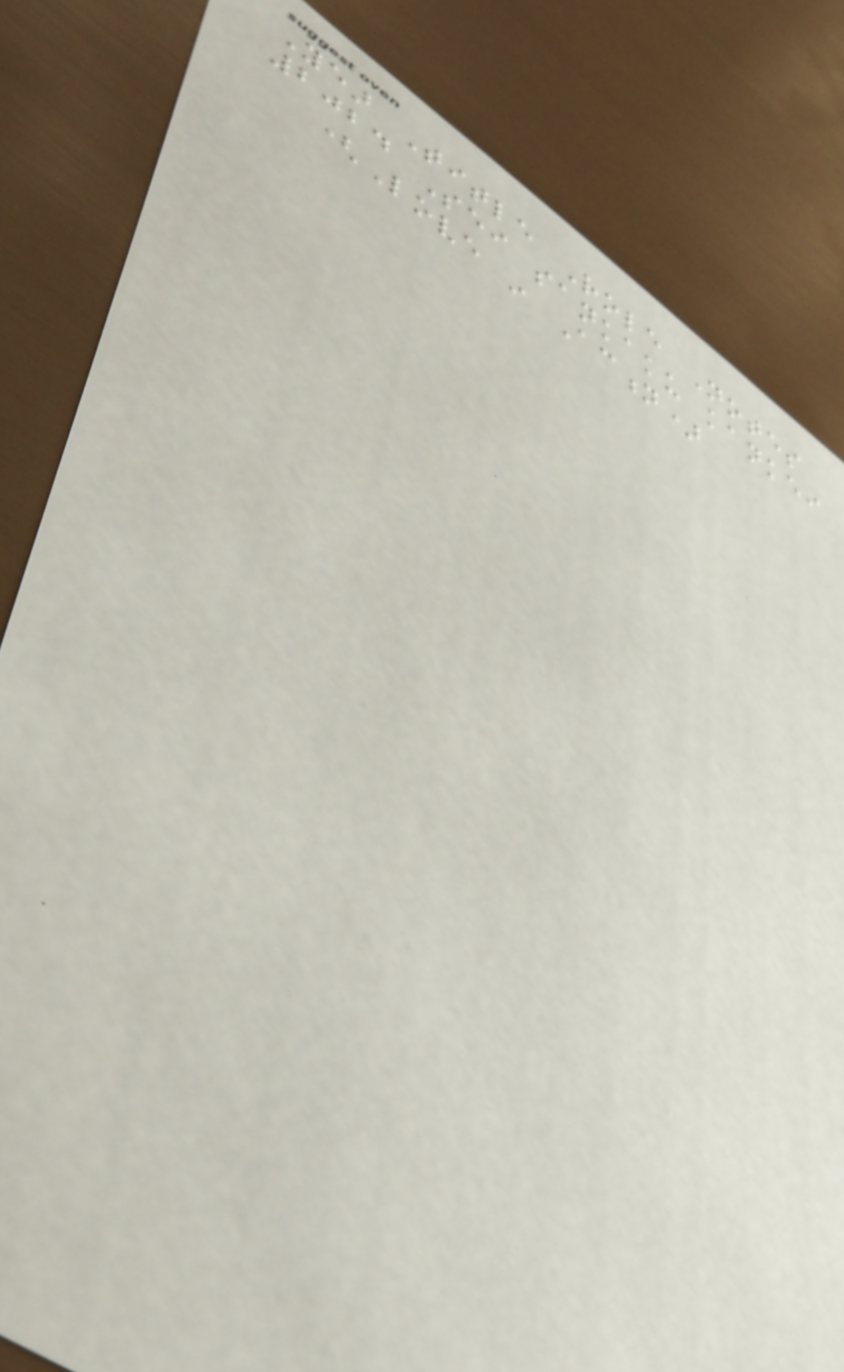Year Title Role Notes
2024 Sei sankaku kankei
(Love in Action)
